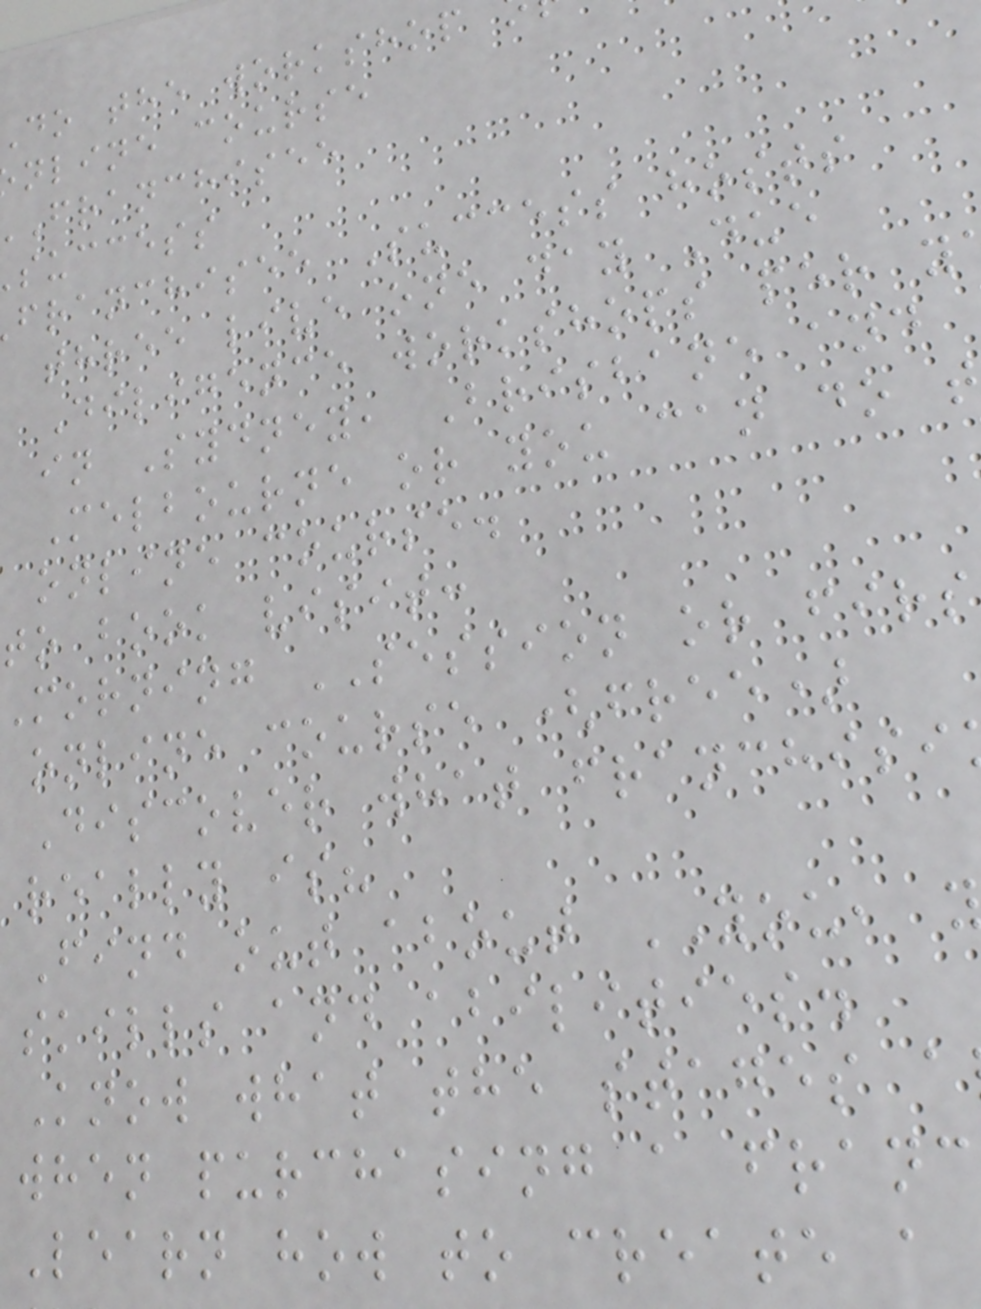do the workshop
nline course
franchisee
success
franchisee Success hosts
three live one day Due
Diligence workshops per y
in Sydney, Brisbane and
Melbourne or you can do t
online course.
to book visit:
morning SESSION or firs
online course (free)
Discover what franchisi
really is?
Find out about YOU,
skills and abilities.
Know what the stages a
when purchasing a franc
Learn how to create a
